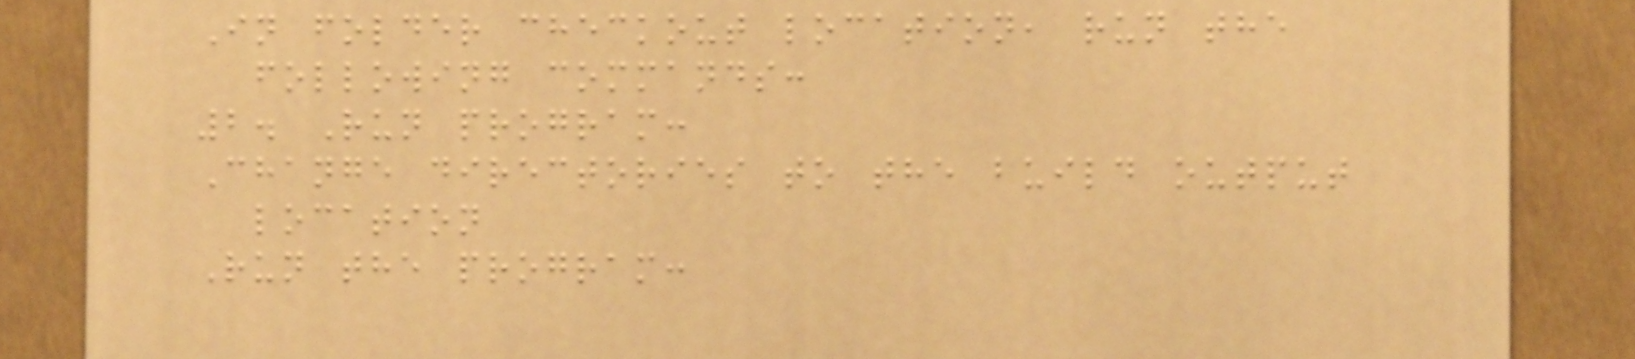In folder checkout location, run the
following commands:
2. Run program:
Change directories to the build output
location
Run the program:
